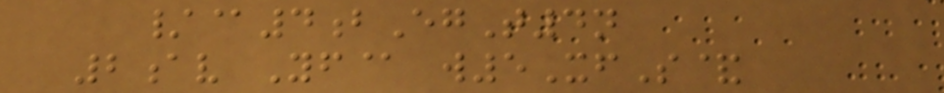/@4bEgT4n
2av Yf@ w5XfS&
